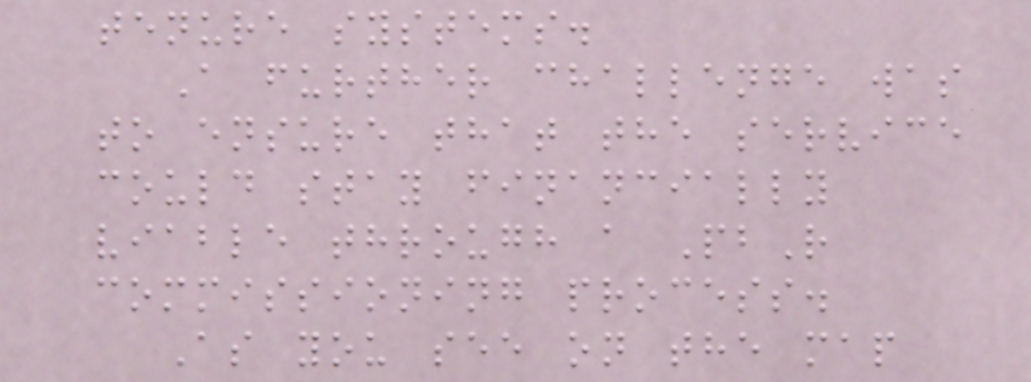tenure systems.
A further challenge was
to ensure that the service
could stay financially
viable through a PbR
commissioning process.
As you see on the map
